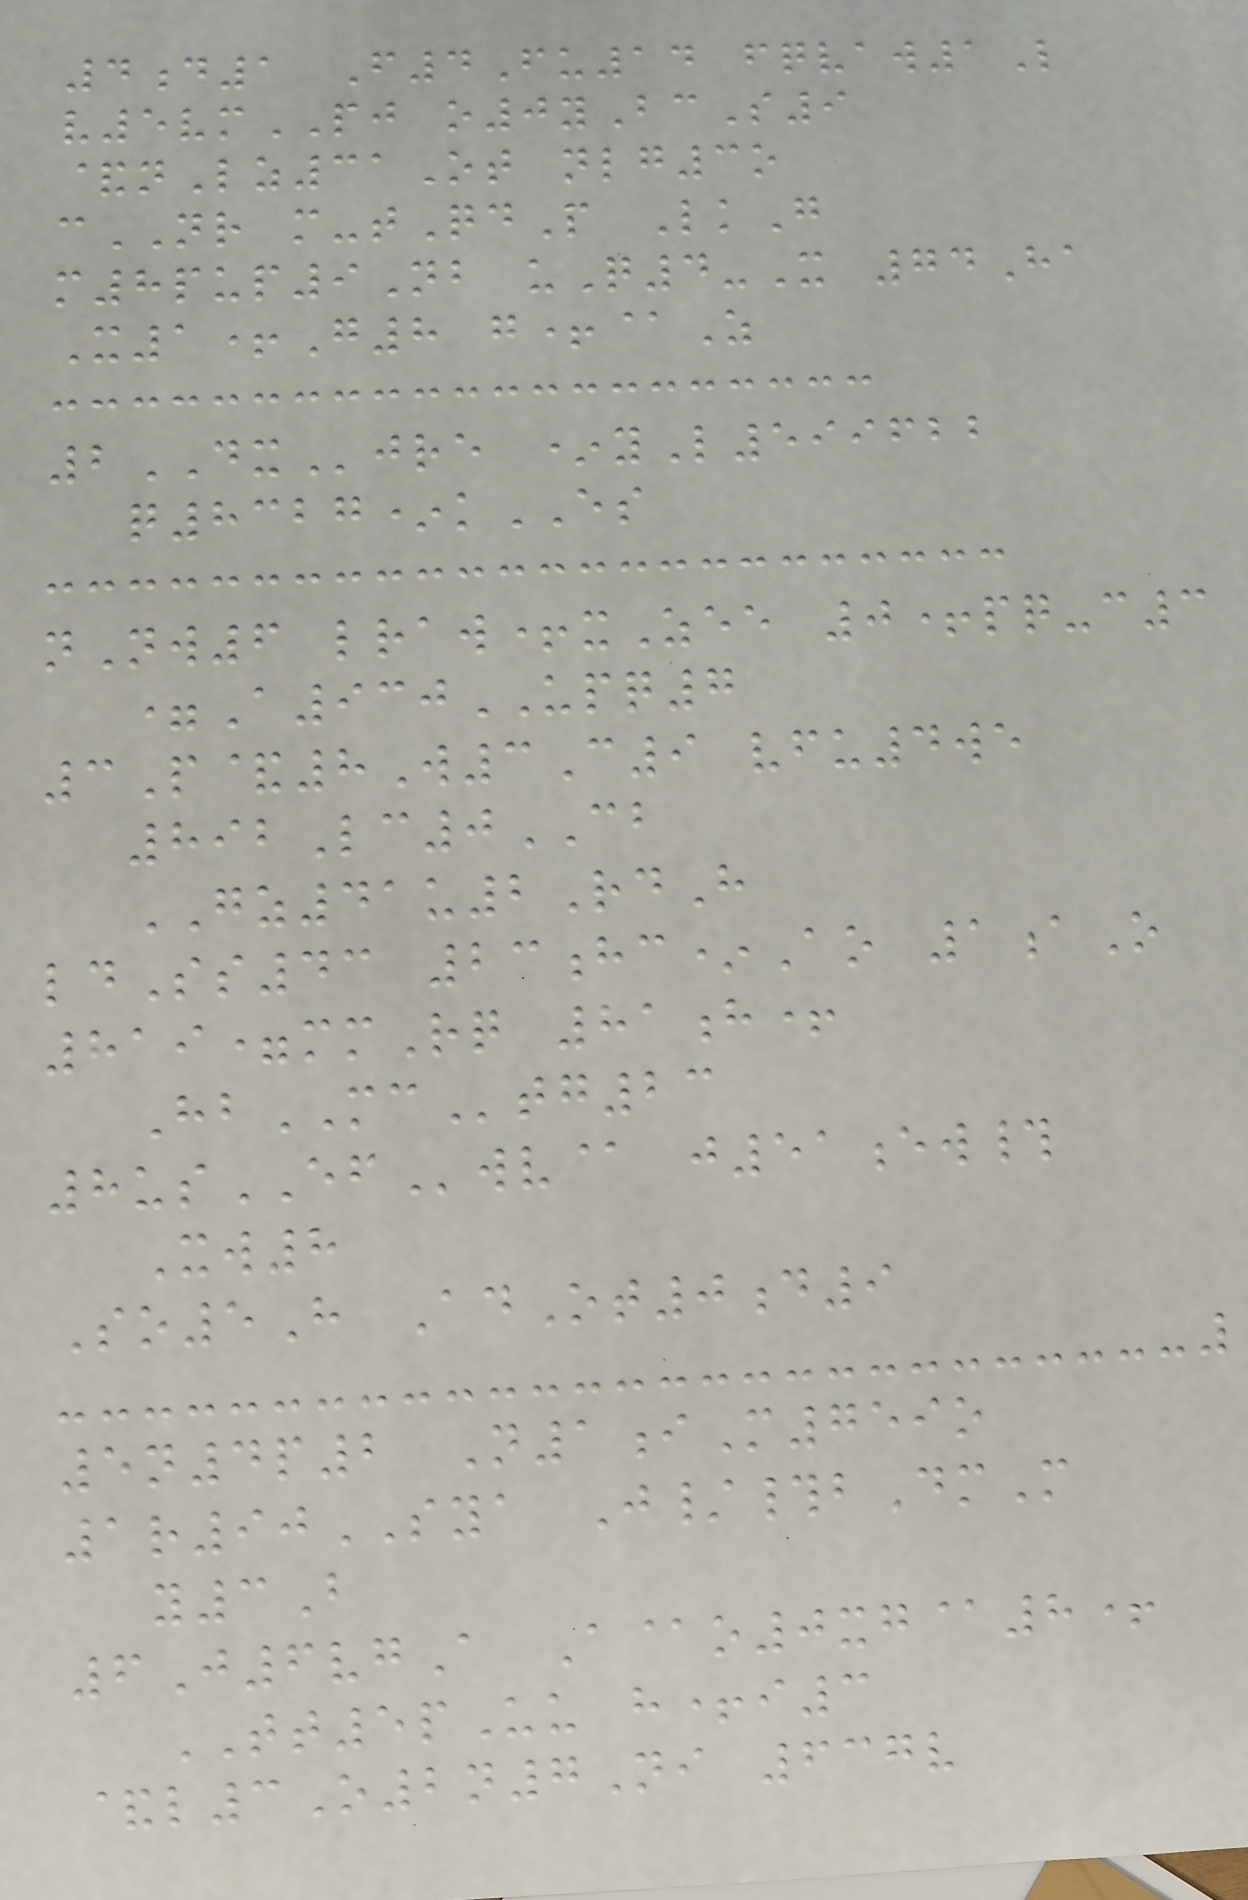4d1 F4Fu14 fqvaw1L
v5vmPJ o0yBcS9
&nLz31Ot nlg3o
cNR m-tQdP LkG
m8pup9Nb uQ4-X 74Ha
X1+G8 g+@Z
2DXjre *yL599622
q8327*kES
nNw6 lraw+xZee 0+pq-c3
=A930UPQ7
3P&8W3C9 vfu4we
892Lc0CB
GZ41u2RdH
ldSs43 23hc*Ao 1aO
819=mmRq 81h+
HbMCtg23
8usEFwv@ j51ew#
Xw8
So5H AdOt0d9
5n4p2 N1iM759o
1r90SYA J/#bDmM
y3B
6J6vgA A@o0xg@8+
TT5pUu h+i3
&l3O2n7Ni 637v
